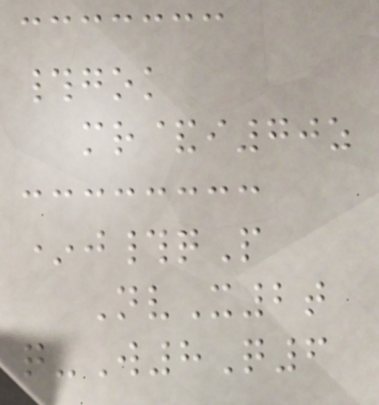#gok
mr&i70z
*j#qP
NvX2t
q-W8Q6
